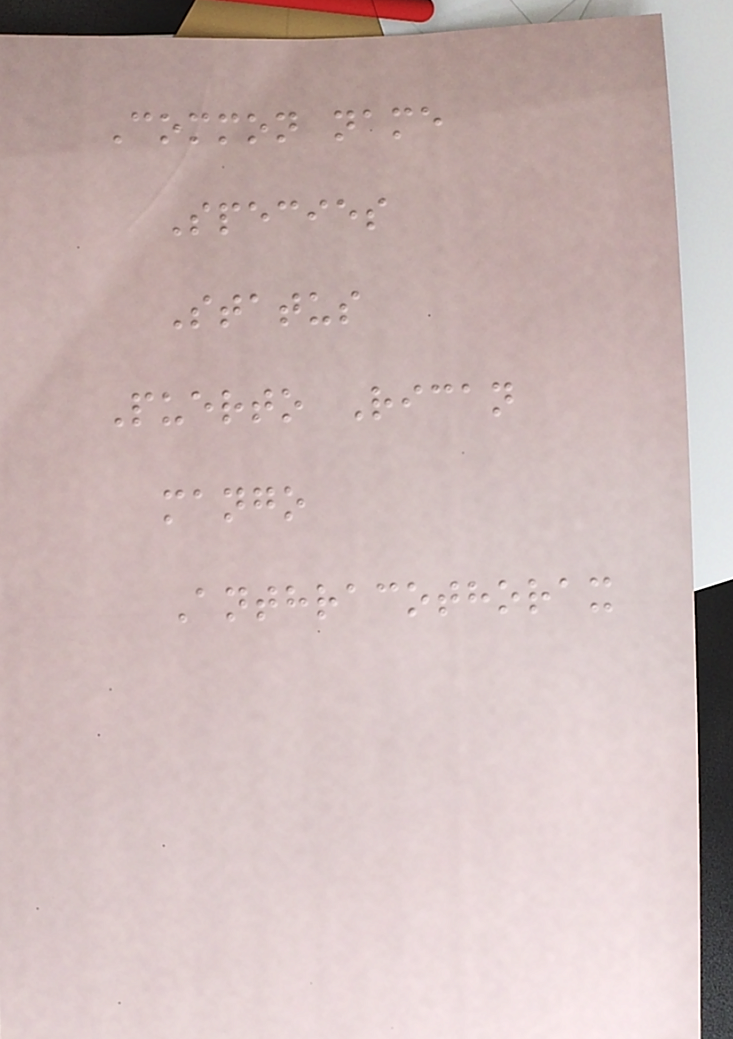Common name
Species
Status
Puerto Rican
mango
Anthracothorax
